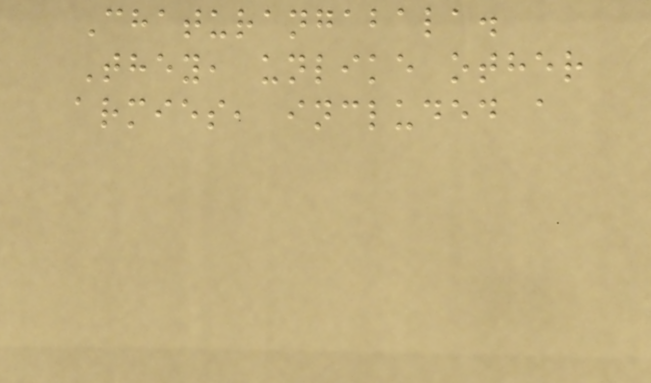Chaturangabala.
They, unlike other
armies, included a
